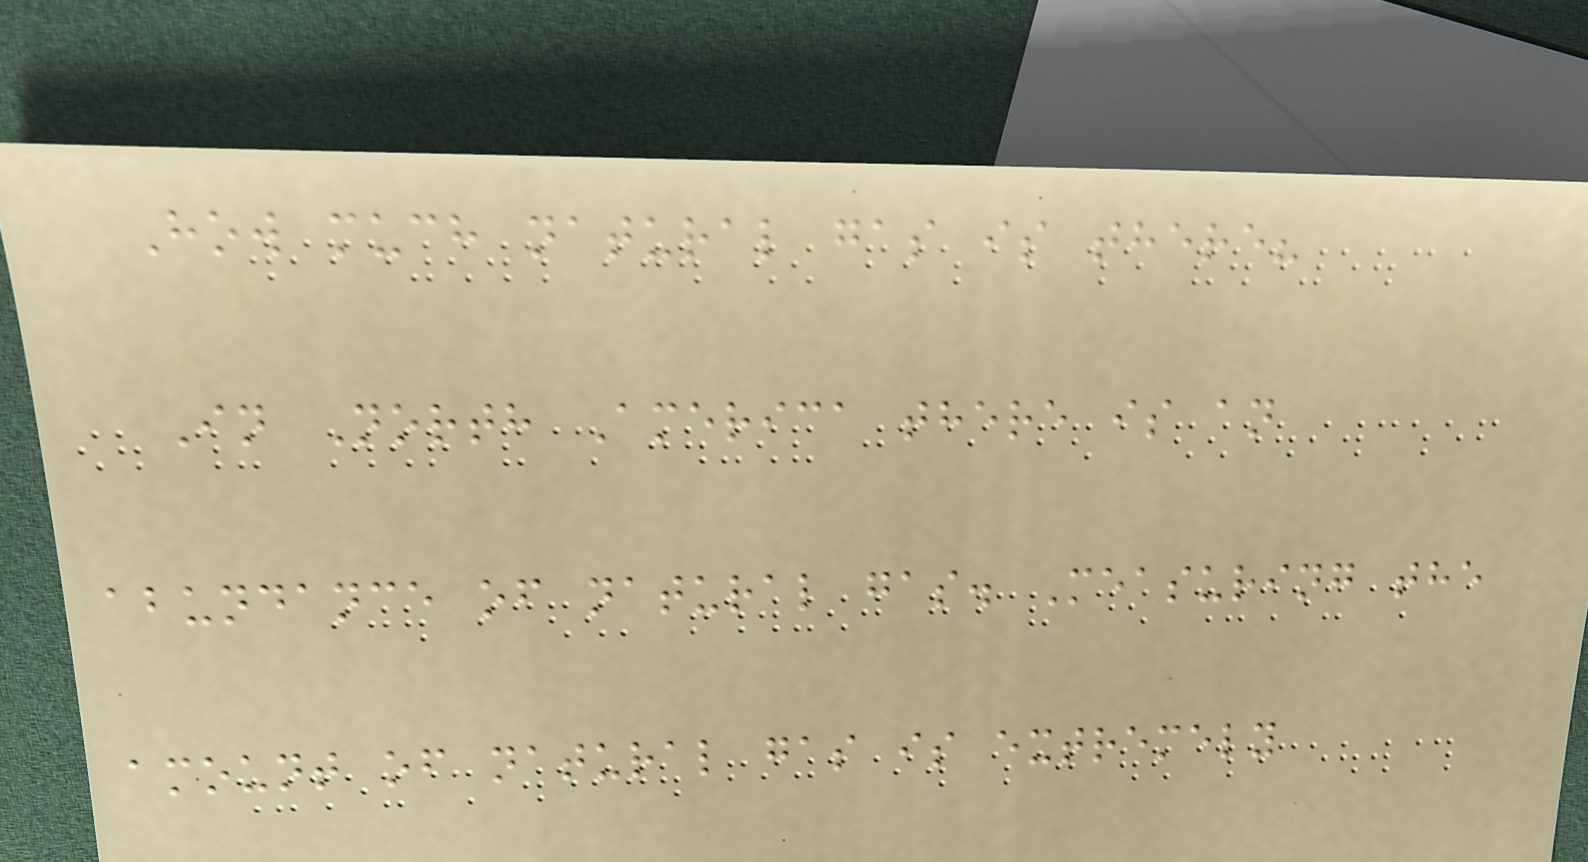How much natural gas is there?
In North America there is an
abundance of natural gas. Measuring the
amount of natural gas is extremely
